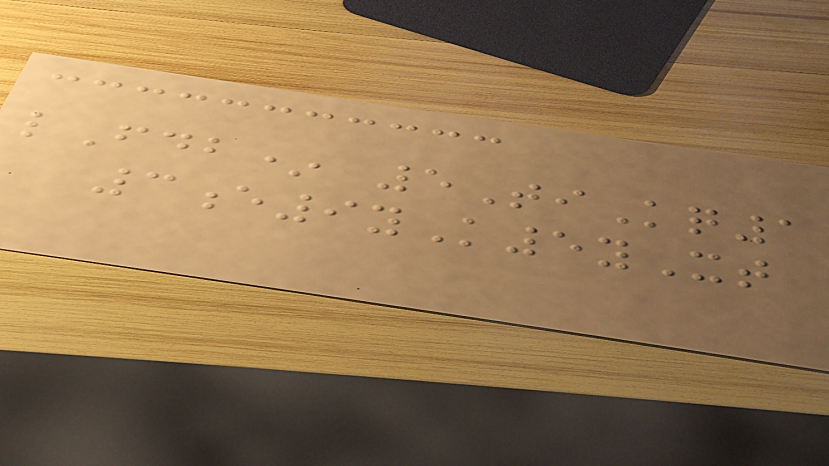lFdb* 5TiKq1
3e9yK5yXt
